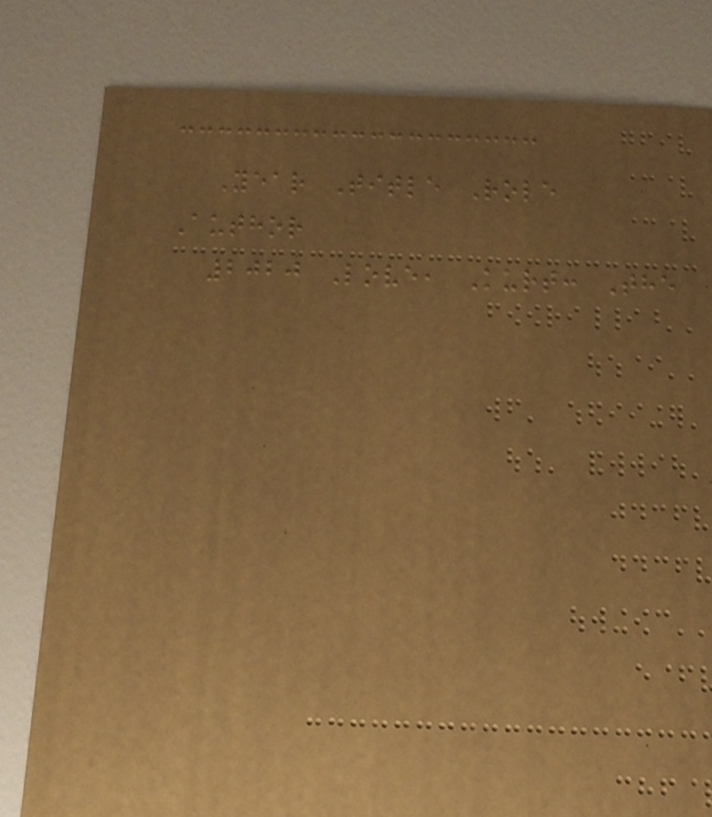Year Title Role
Author
2020 Love, Kurt: The
